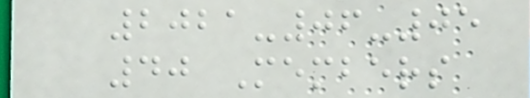2021-06-05
40 Members
